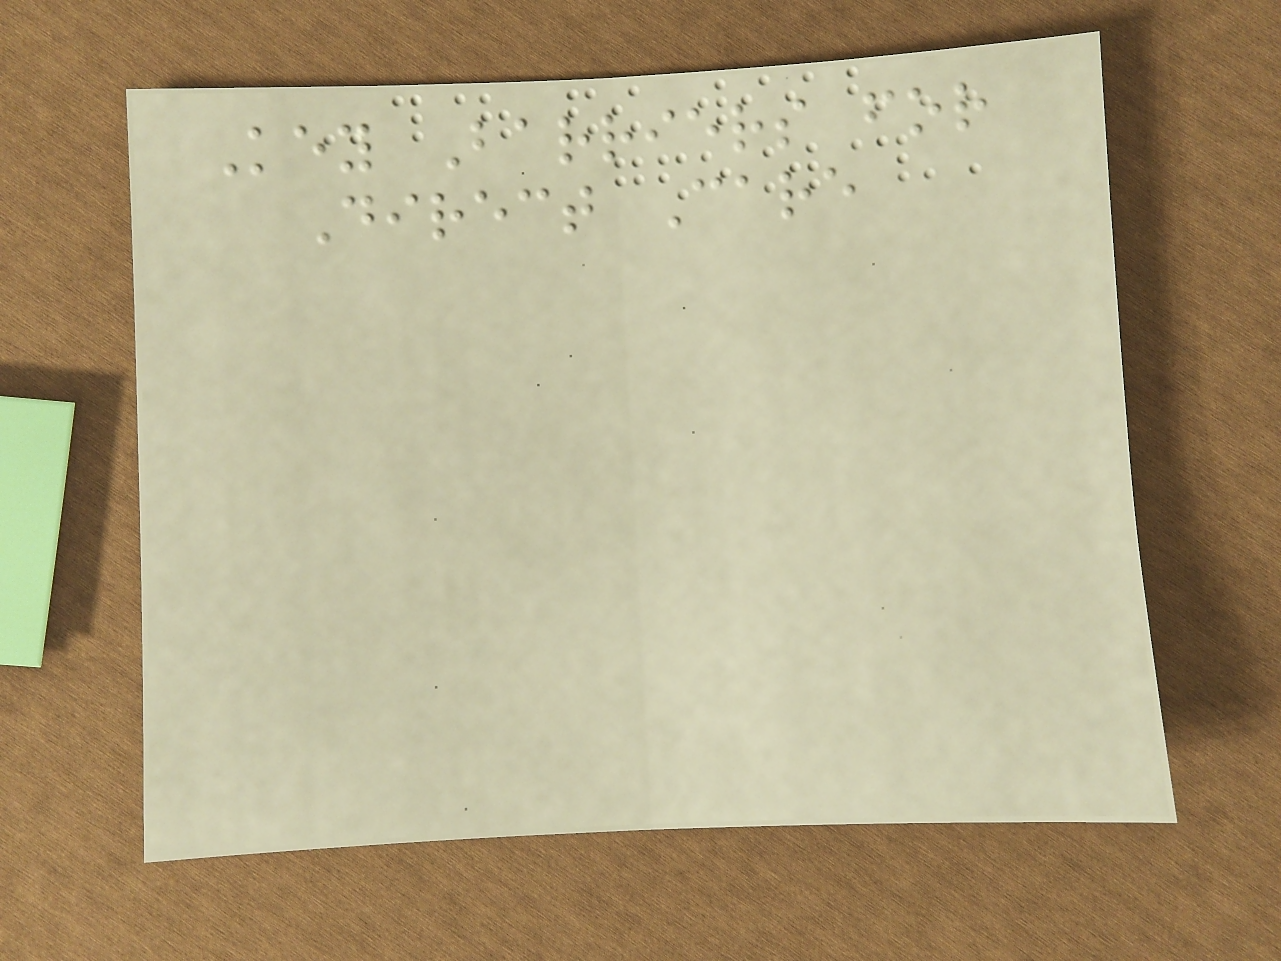Key Barriers for
Direct Care
